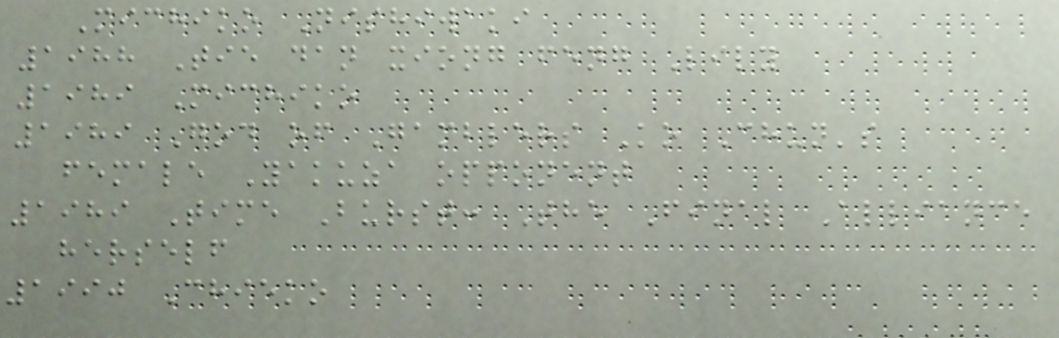Michiko Nishiwaki
1988 Tie dan xiong feng Lily
1989 Michiko
1989 God of Gamblers Ko Chun's
female Yakuza opponent
1989 Time Burst: The Final Alliance
herself
1990 Chieko
